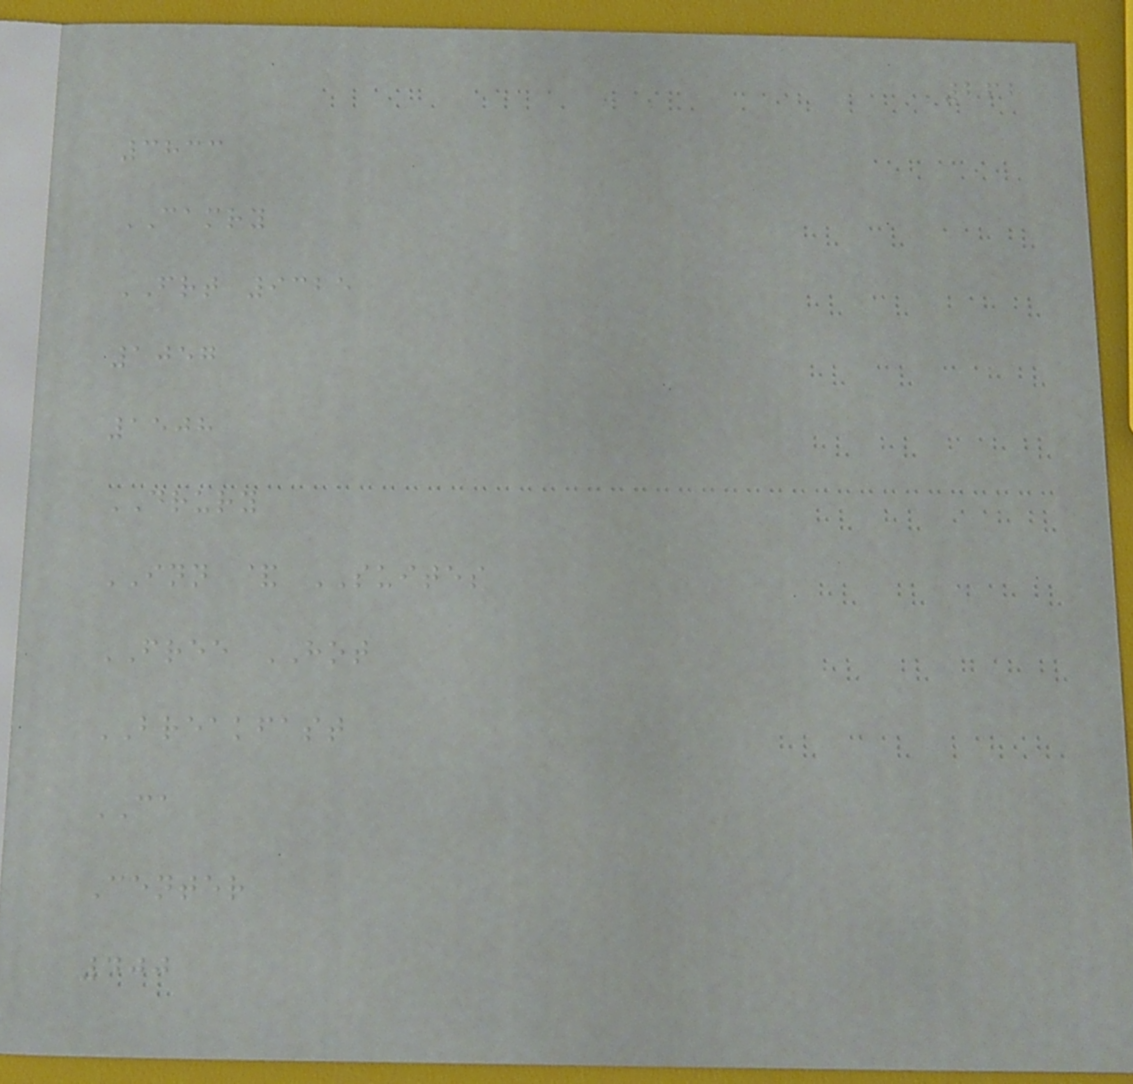262
3833
CAMRY
FRT 9325
1057
1508
DRURY
INN & SUITES
FREE HOT
BREAKFAST
CA
Center
400
